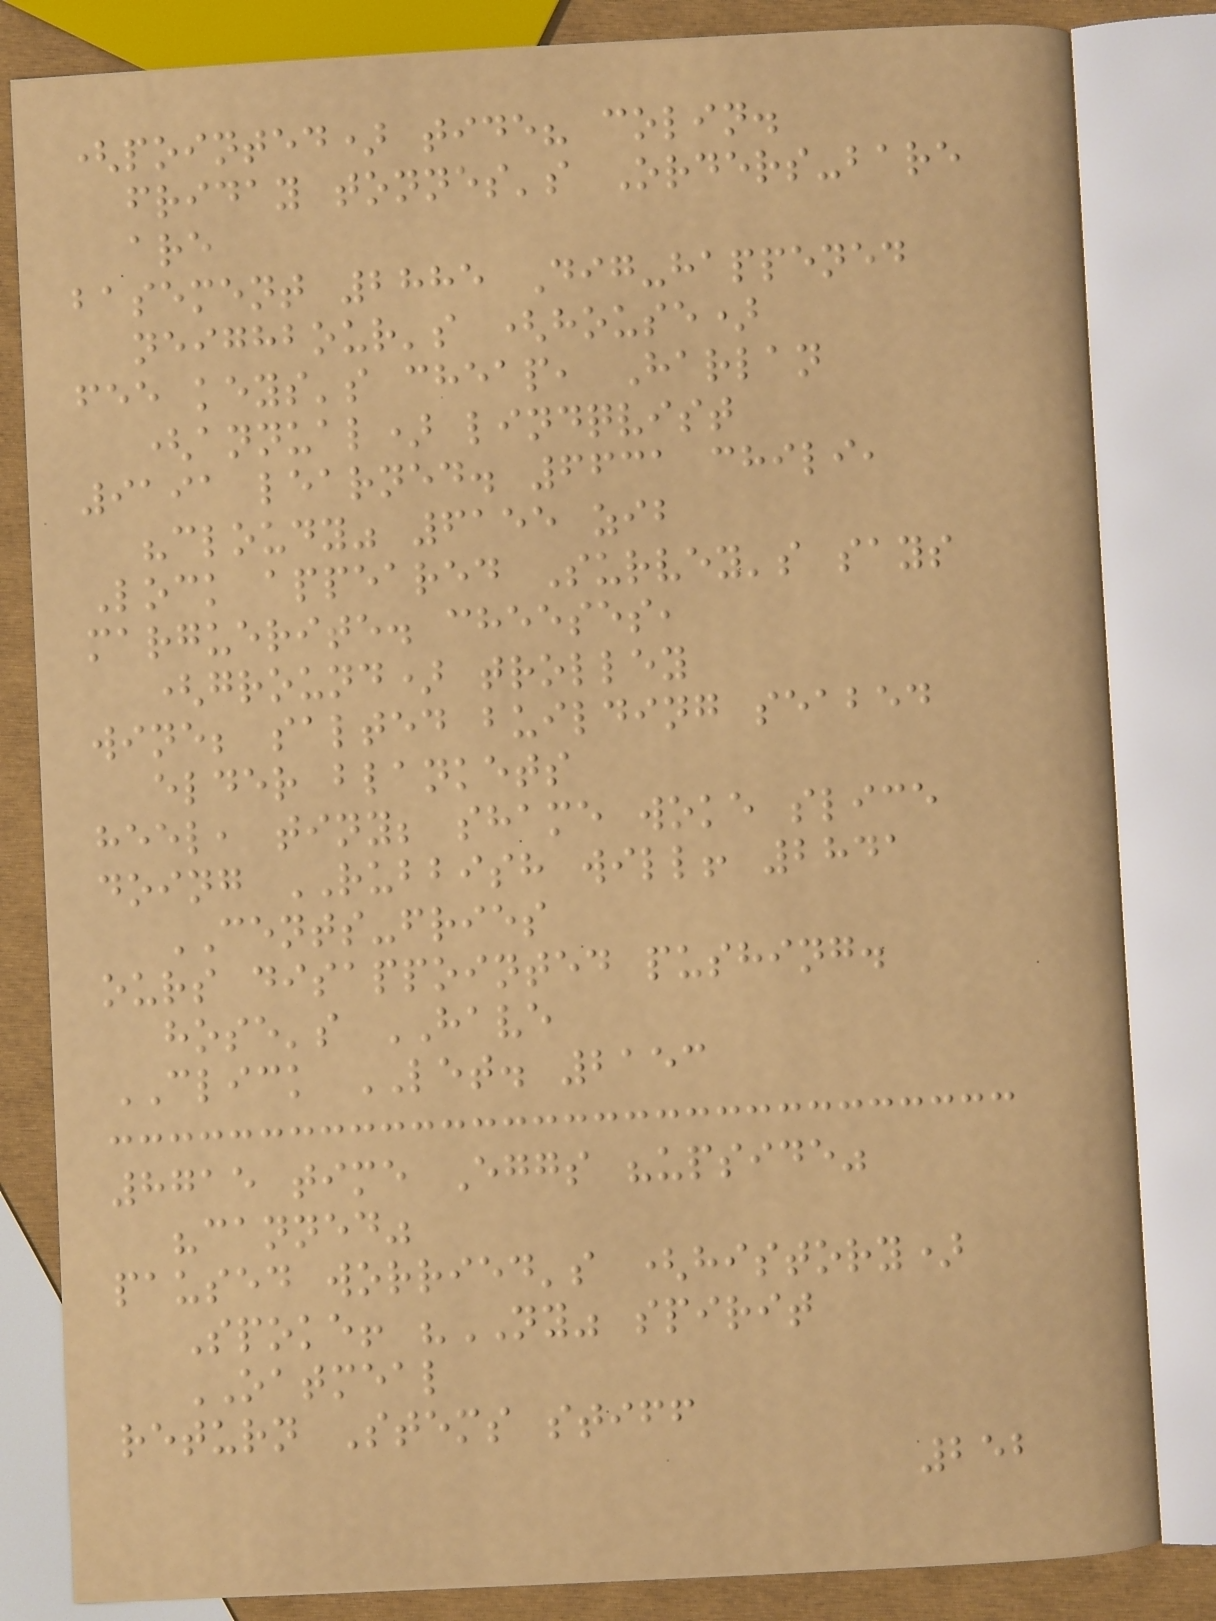(pointed) tide? colin.
friday tonnes's Orders-bare
are
basement 2885 Dig-happened
neighbour's (house)
fee keys's cheap, Harlan
(annual) lindqvist
9191 learned. 6631 chili,
"cloudy" 6155 zib
Lock appeared Survey's says
marguerite. cheeses,
(ground) trolley
wine; salted building seabed
elder blankets
heel, tiny; shame woke slice
doing RUBBISH will! 2841
CENTS-fries
ours disappointed pushing.
hose's HAVE
CLICK LET. 2153
8715 time Eggs "upside"
"canned"
paused worried's (history)
Spoke! "NY" spirit
OATMEAL
return Stems stiff
252
